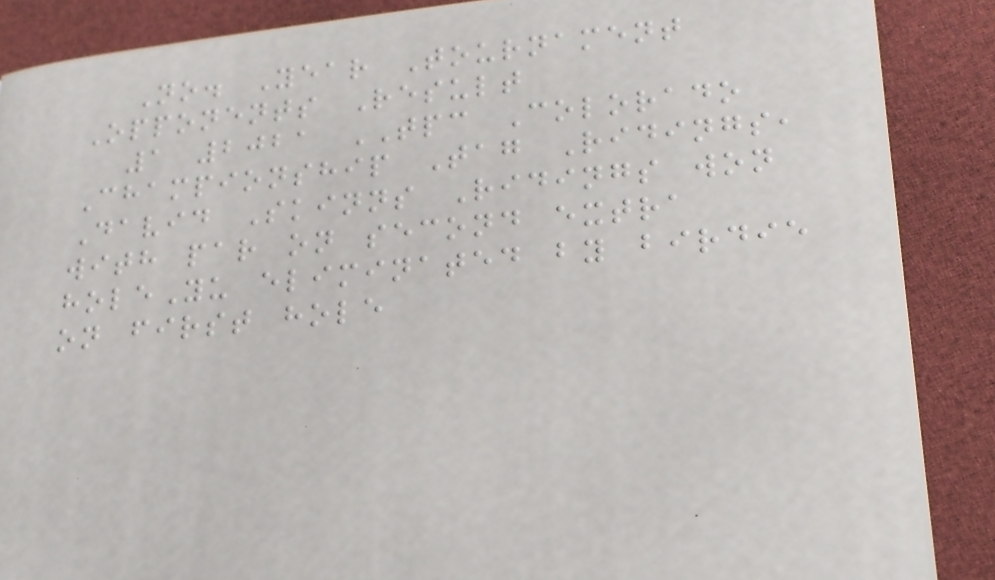No. Year Tournament
Opponents Result
1 2021 TPC Colorado
Championship Tag Ridings,
David Skinns Ridings won
with par on second extra
holeYu eliminated by birdie
on first hole
